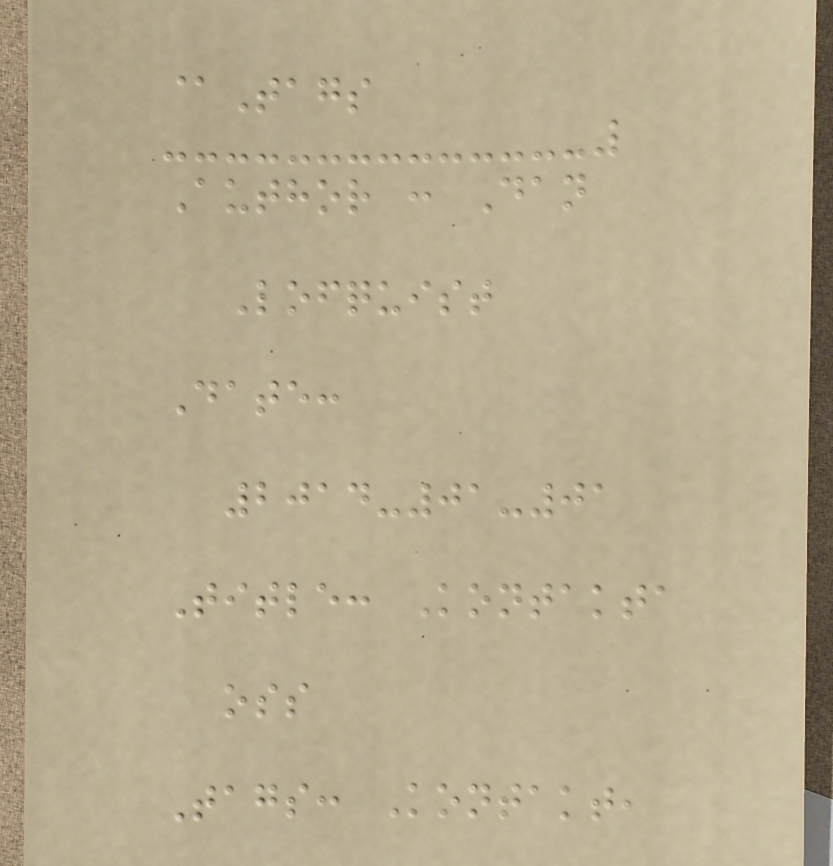@Tags
Author : Dan
Lofquist
Date:
2014-01-01
Title: Kontakta
oss
Tags: Kontakt,
